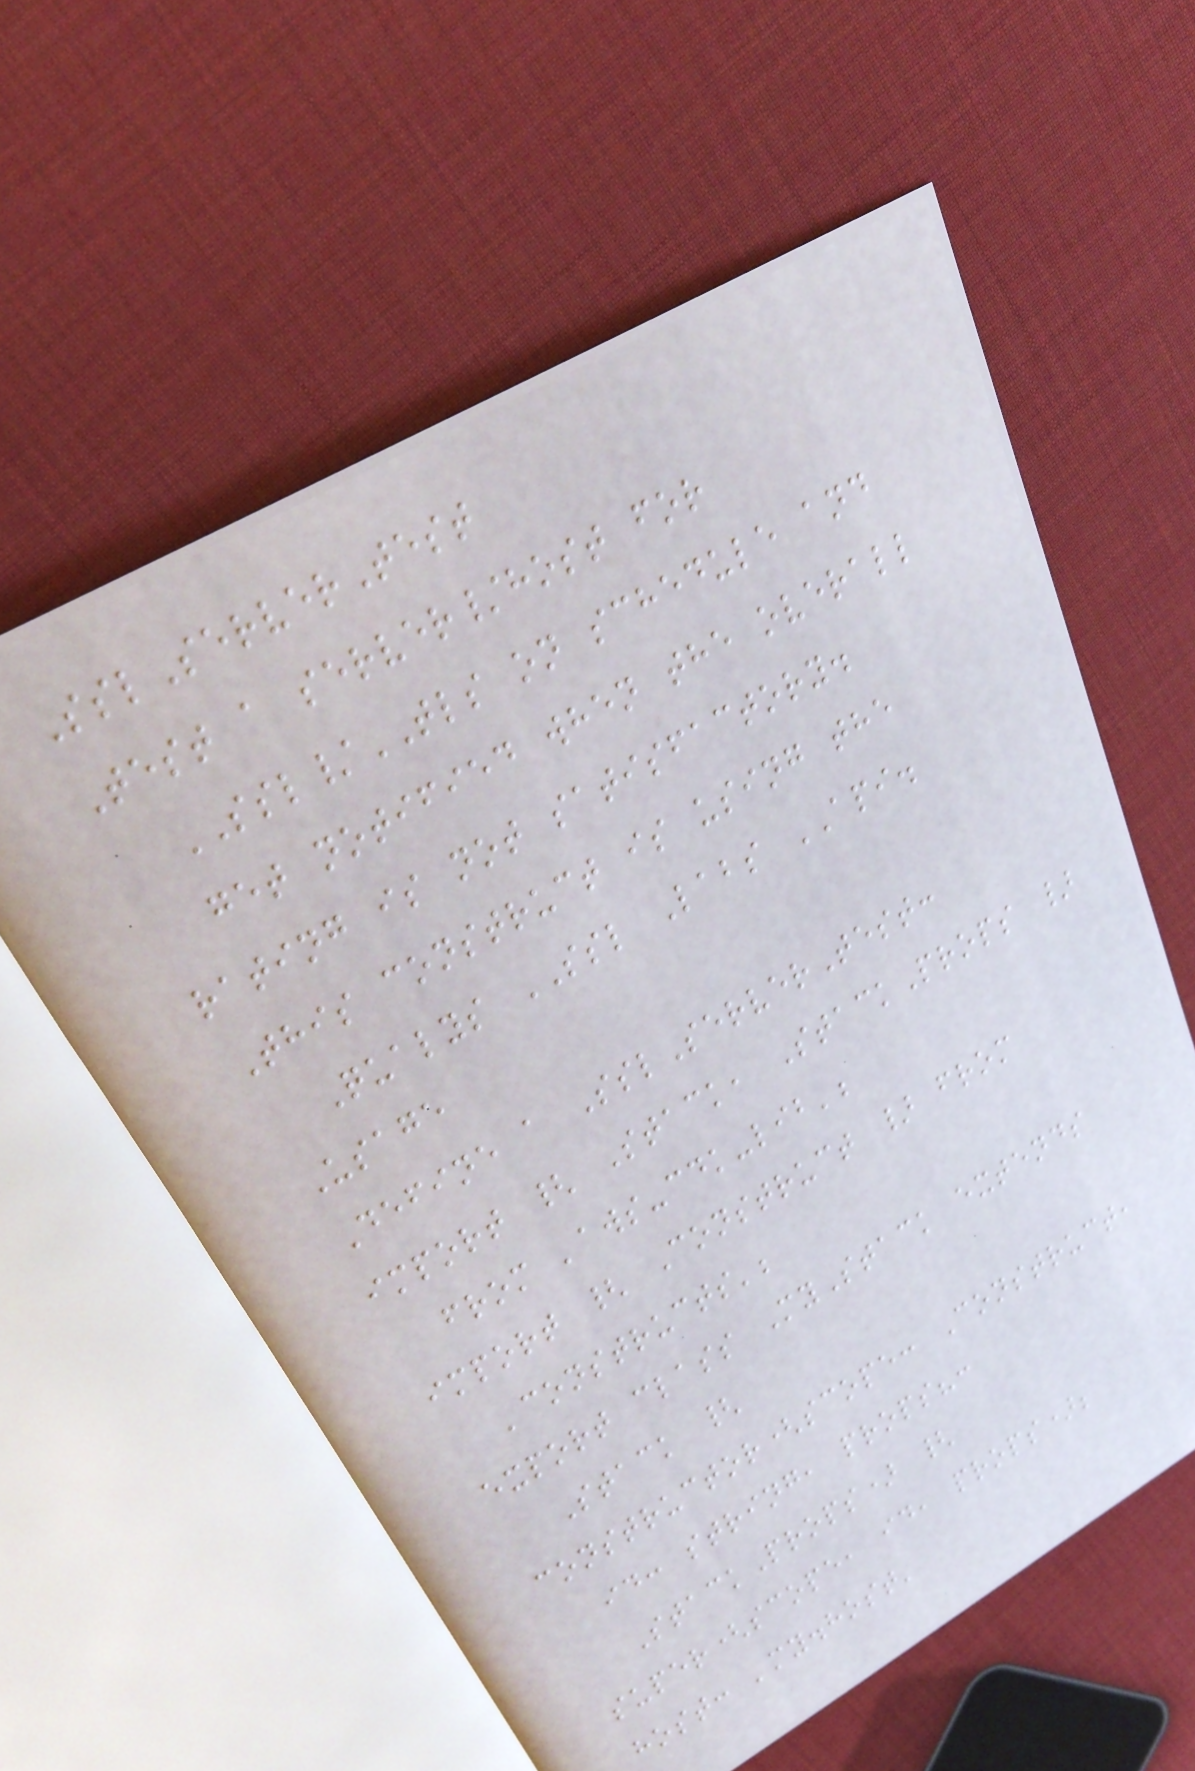SslServerTest
Test a server/host for
SSL/TLS on schedule and
get notified when the overall
rating is not satisfactory.
This construct is using the
Qualys SSL Labs API.
Usage
Define a SslServerTest:
import { Stack, StackProps }
from 'aws-cdk-lib';
import { Construct } from
'constructs';
export class MyStack extends
Stack {
constructor(scope: Construct,
id: string, props?:
StackProps) {
super(scope, id, props);
host: 'my.host'
